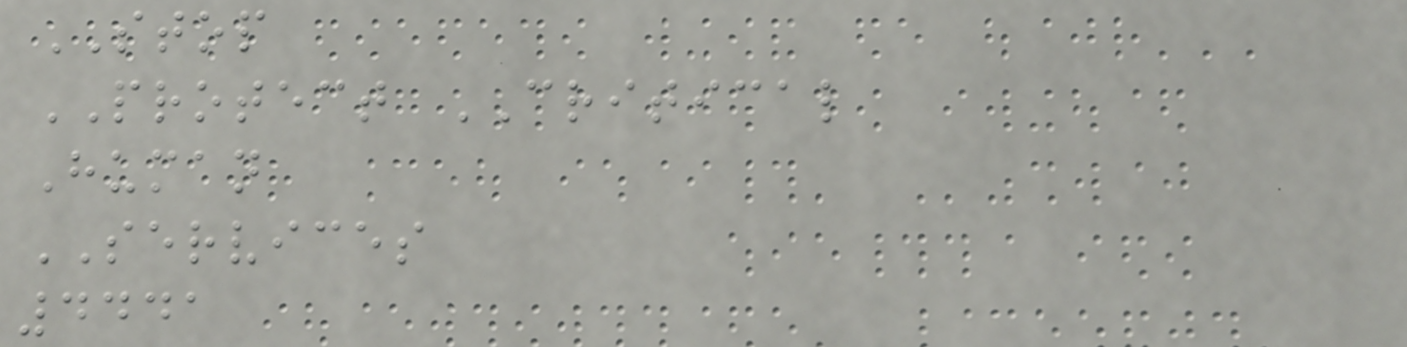STOP
PROTECT CRITICAL
Human
SERVICES
4441
